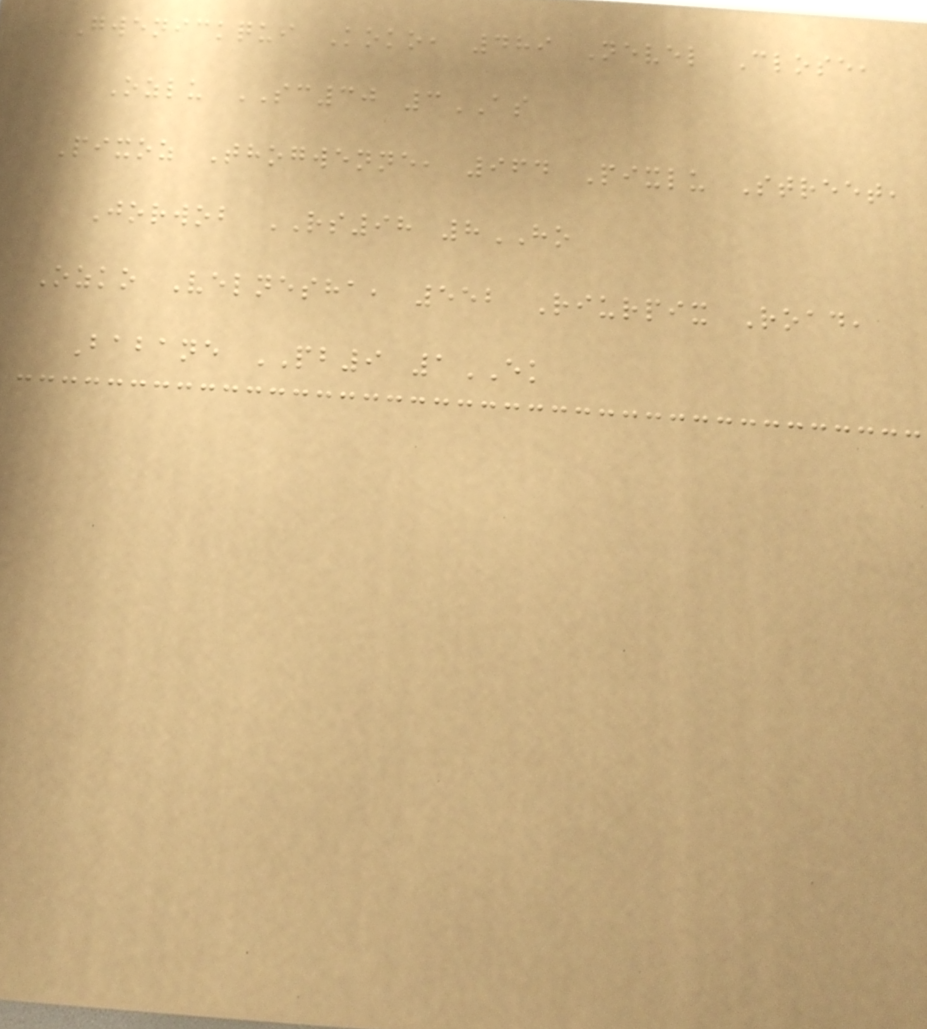Gwenickqui Koko, 489 Nevel Close,
Ozlu SC30 3AS
Pixoz Thogwenne, 964 Pixlu Street,
Jorwob RS98 8HO
Ozko Velnesha, 552 Riurpix Road,
Babane PB9 1EK
